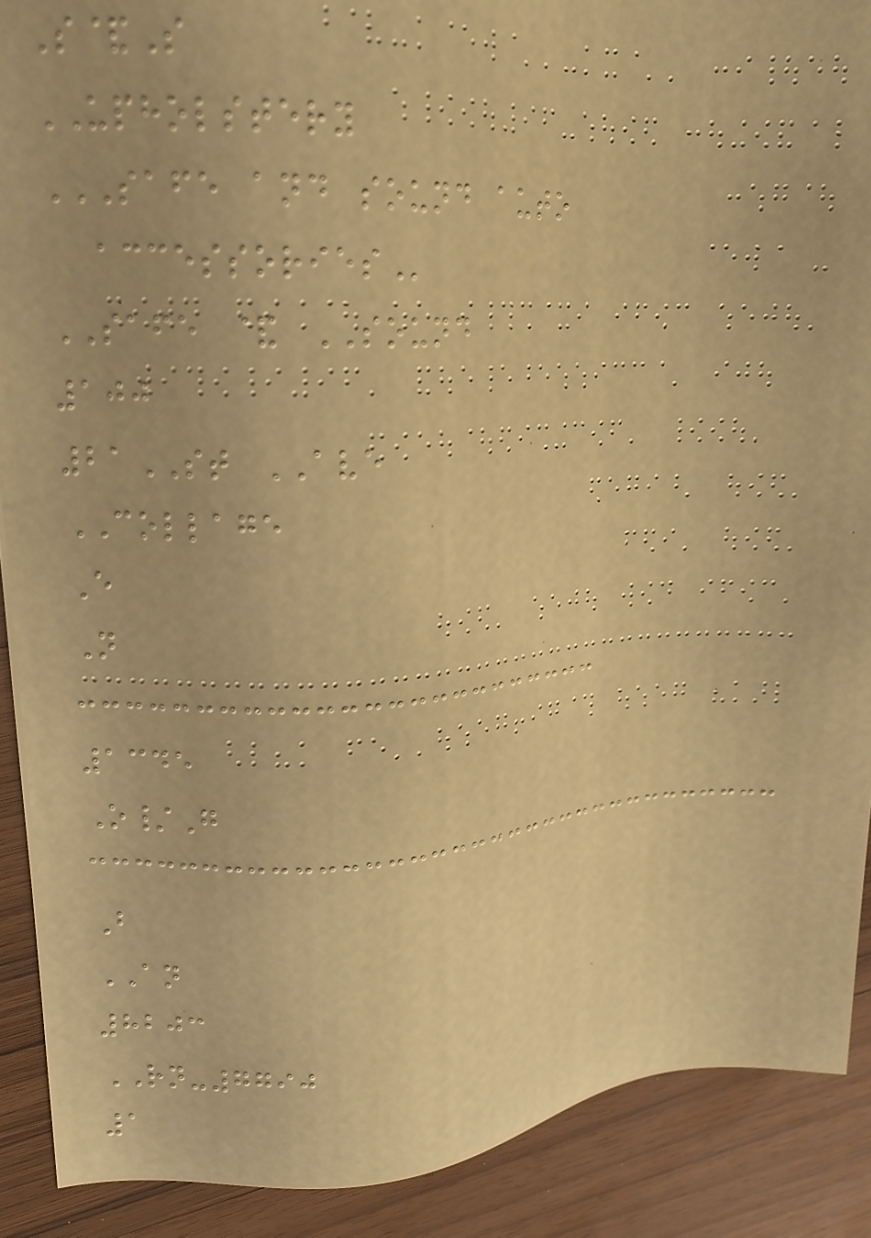S&S
UPHOLSTERY
SAFE AND SOUND AUTO
ACCESSORIES
SAFE & SOUND
100
21ST AVE
COLLAGE
E
N
1345
O/G
B
AN
8203
RN-7790
1
